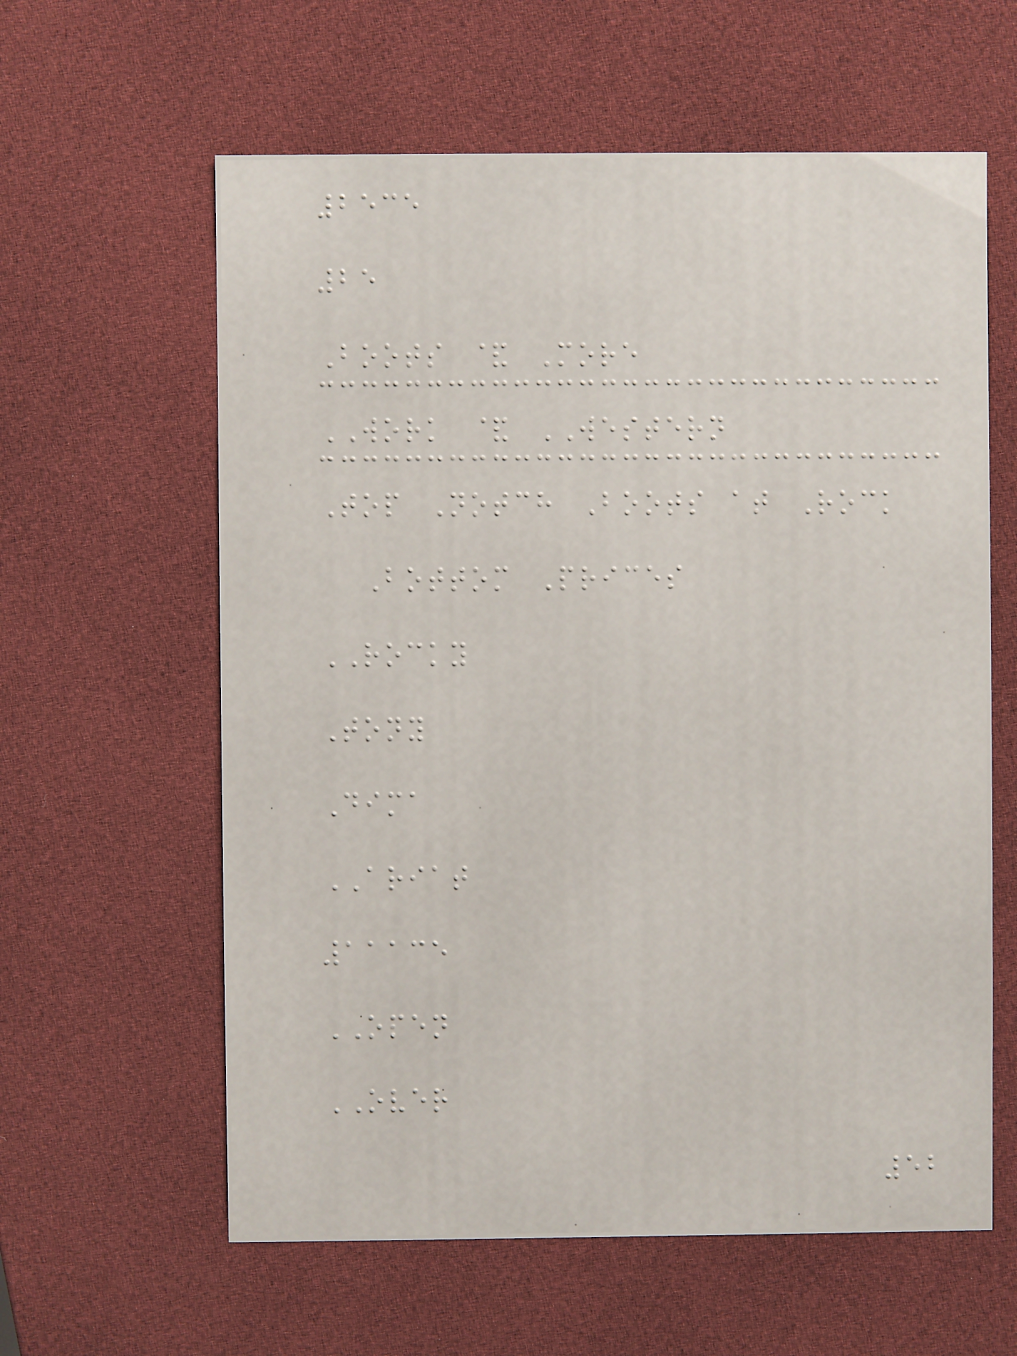2535
25
Boots & More
WORK & WESTERN
Top Notch Boots at Rock
Bottom Prices
ROCKY
Tony
Dima
ARIAT
11135
OPEN
OVER
52
